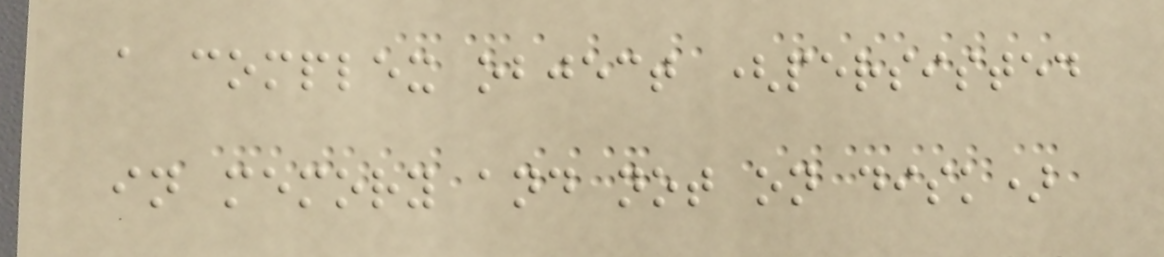a complex object (persisted
in memory and not on disk)
